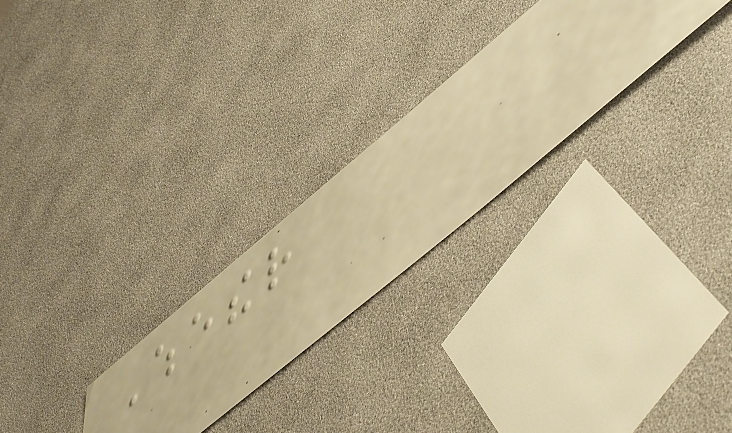Whether
